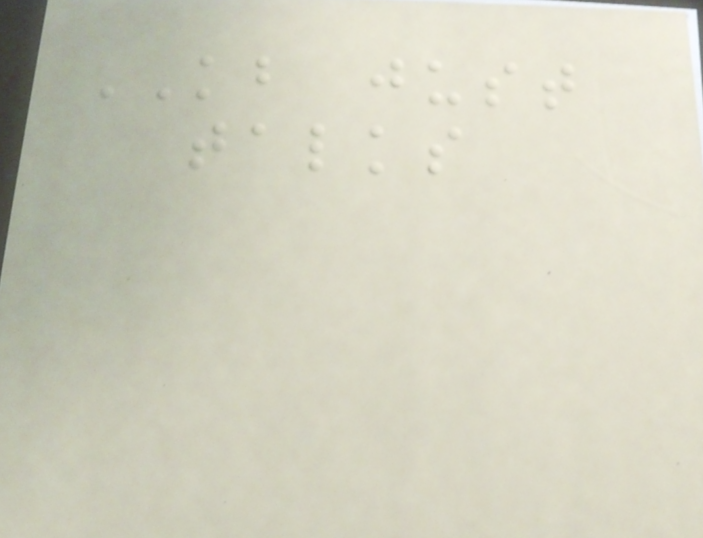KB just
talks
